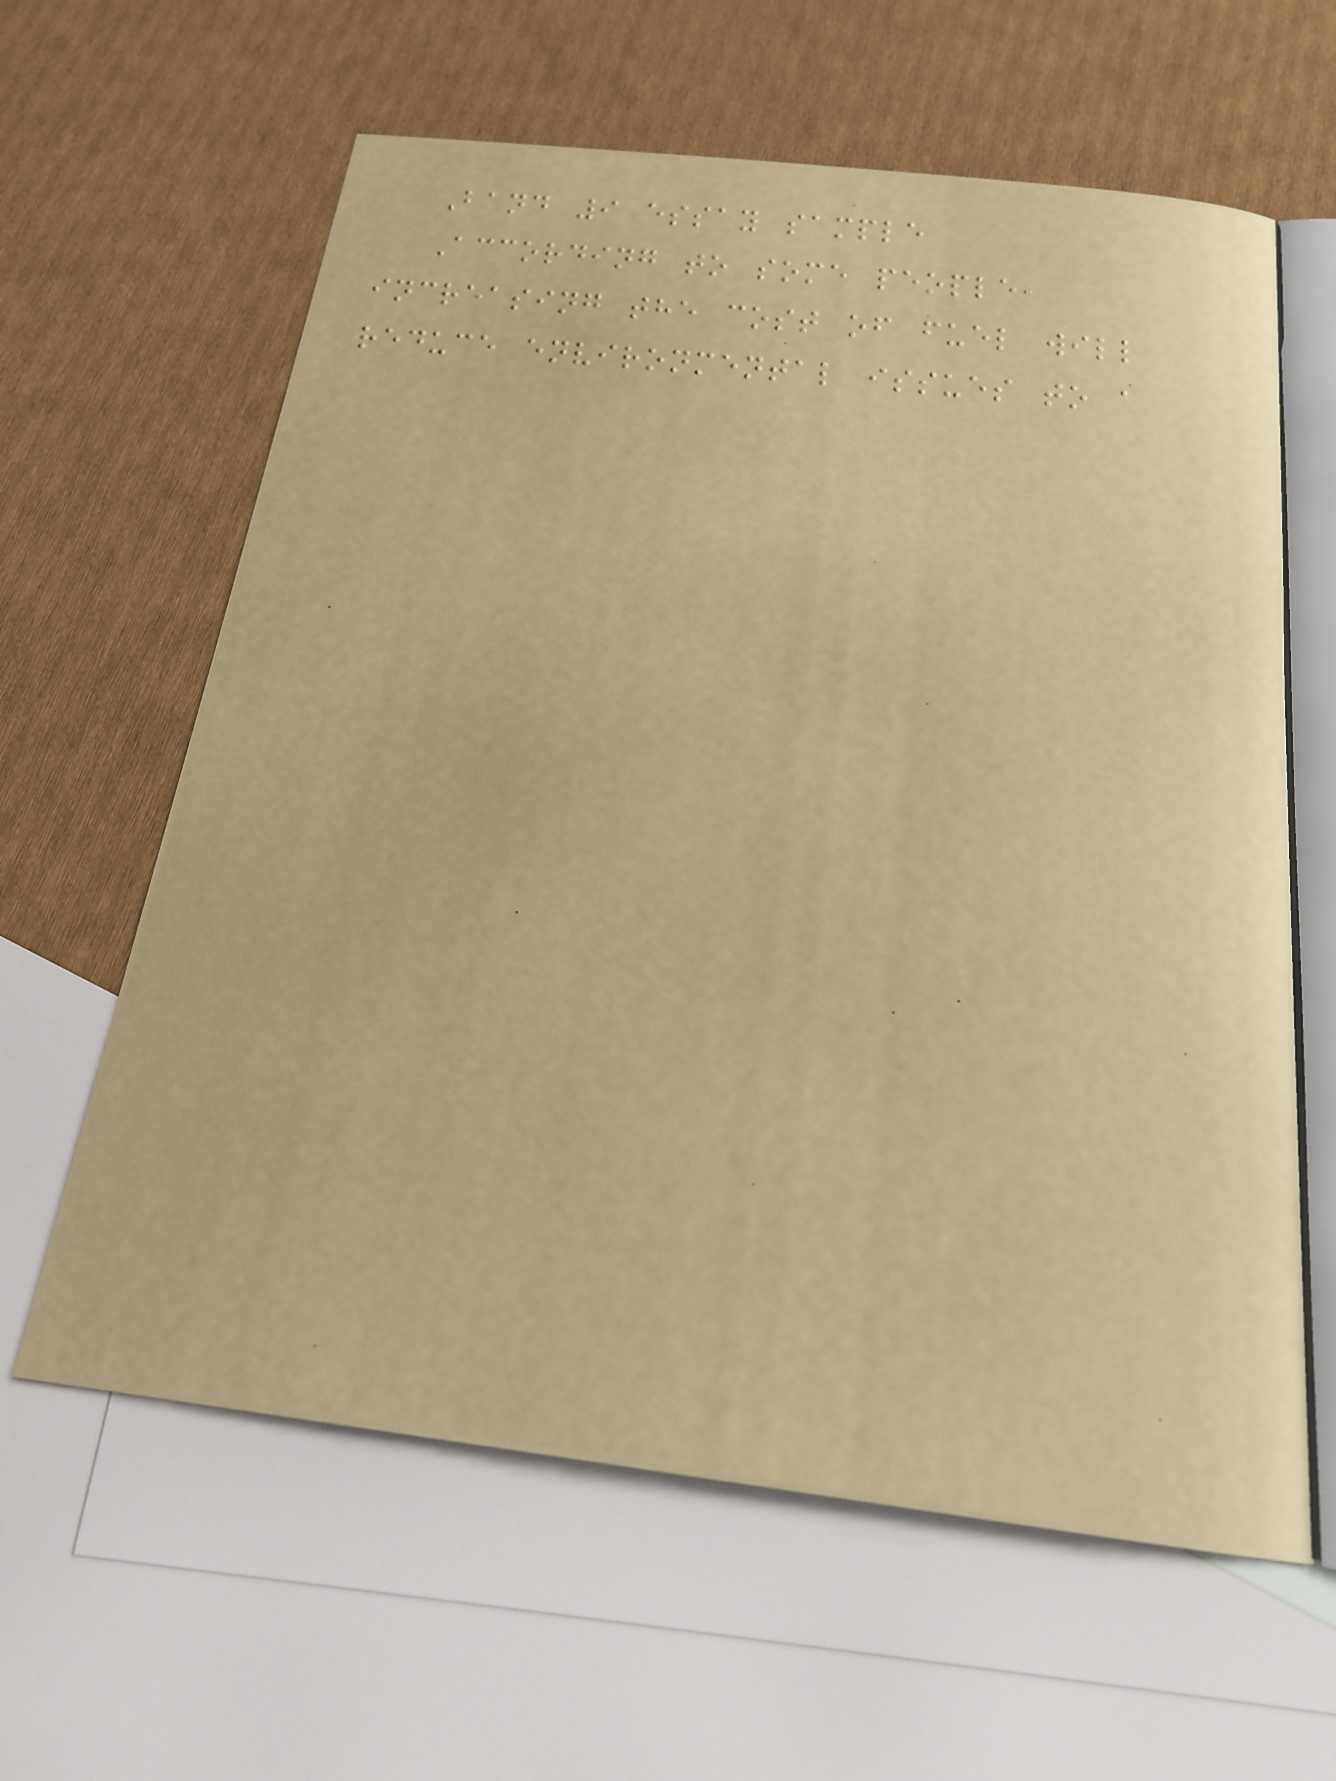Band 9 essay sample
According to some people,
increasing the cost of fuel will
reduce environmental issues to a
